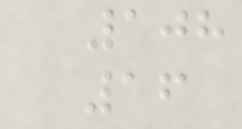108
16
